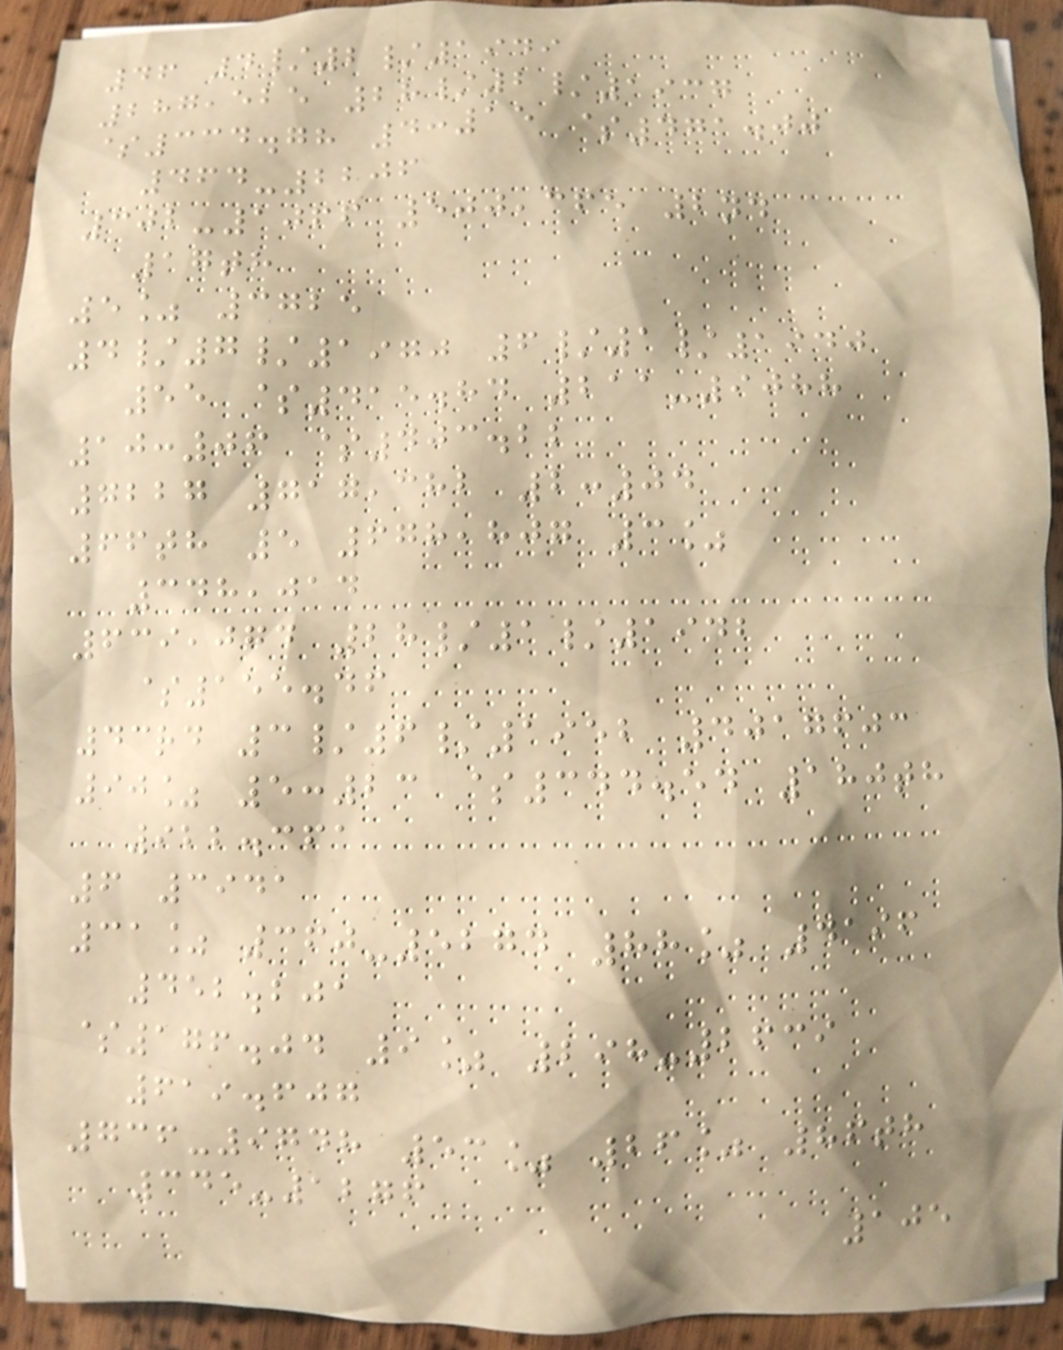46 4/2/1949
287,525 28/2/1937
$334.78 4:15 $471.00
464-2206
302-1066 500,365 2nd
17th
5% 3725
4/7/1970 6/1/1940
55 $415.84 211-9088
10:06 $403.22
7227 717,382 2:04
66th 5 678,807 3%
348,014
639,074 28/1/1942
$155.46
43rd 3/6/1952 4017603
90% 5:23 $344.54 180th
922.361
6 3941
31% 360-5274 88% 4196
452.201
$176.04 9% 298-2639
619.607
736-9748 53% 26% 86th
345-1276
105
